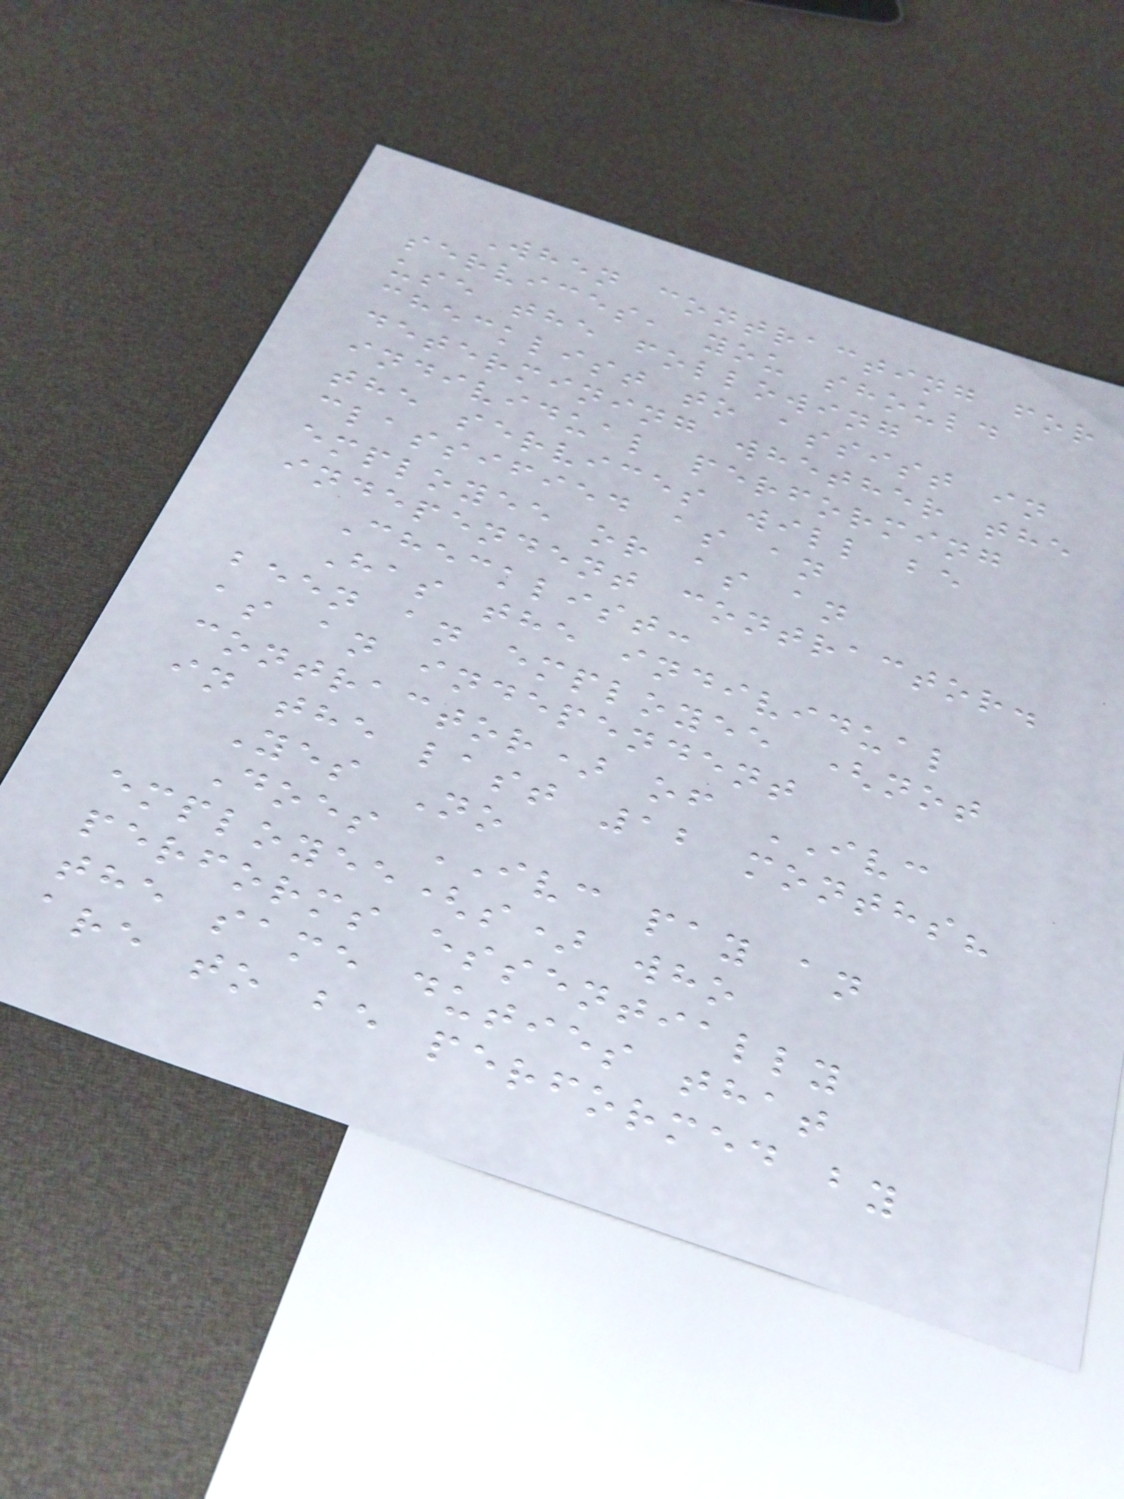When contracting for
services, you should
use the following
checklist to assist in
determining whether the
individual performing
the services will be
classified as an
employee or as an
independent contractor.
Checklist:
Has the individual
been an employee (not
as an independent
contractor) of IVC
in the last 12 months?
Yes No
Does IVC pay an
employee(s) who
performs essentially
the same duties that
are to be performed by
